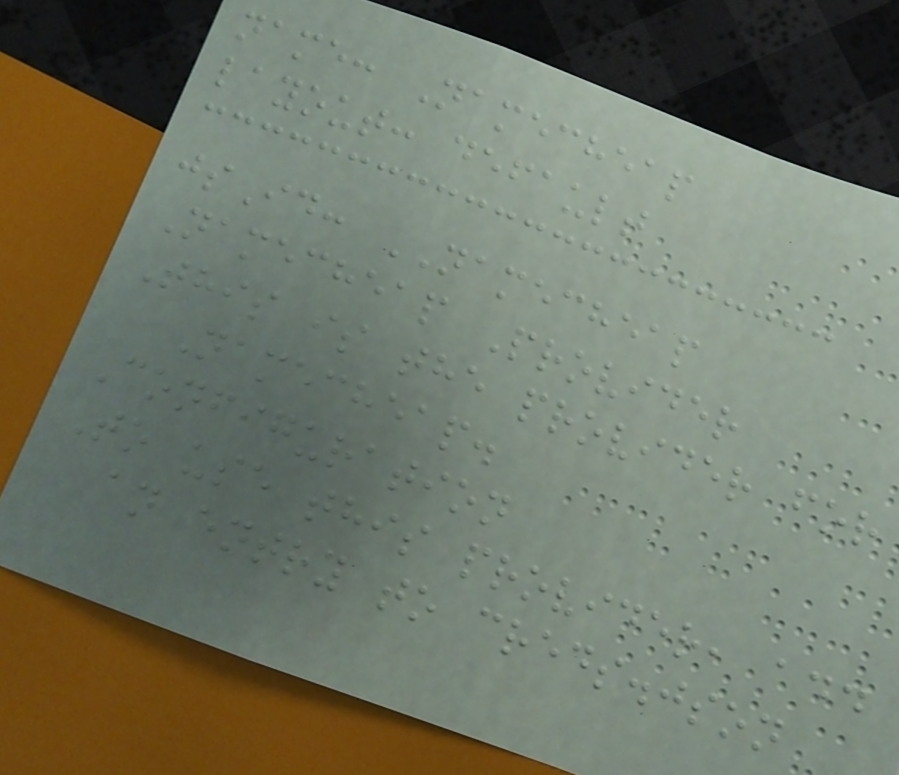name: Namecheap
layout: default
jsId: NAMECHEAP
Namecheap Provider
This is the provider for
Namecheap.
Configuration
To use this provider, add
an entry to creds.json
